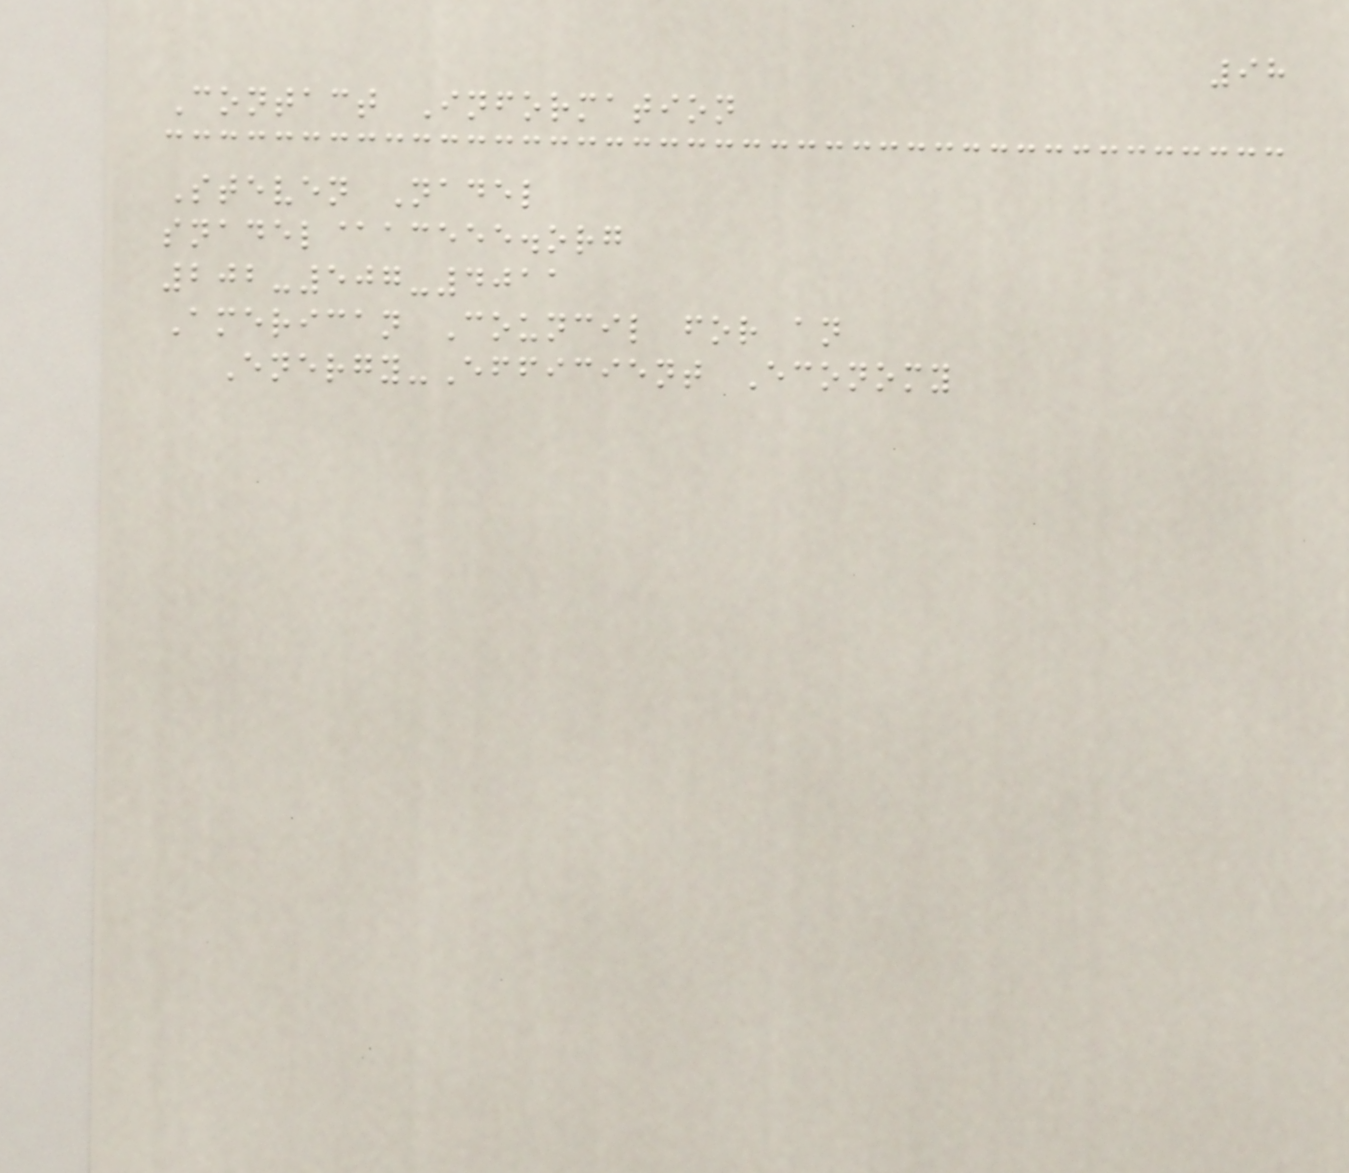98
Contact Information
Steven Nadel
snadel@aceee.org
202-507-4011
American Council for an
Energy-Efficient Economy
